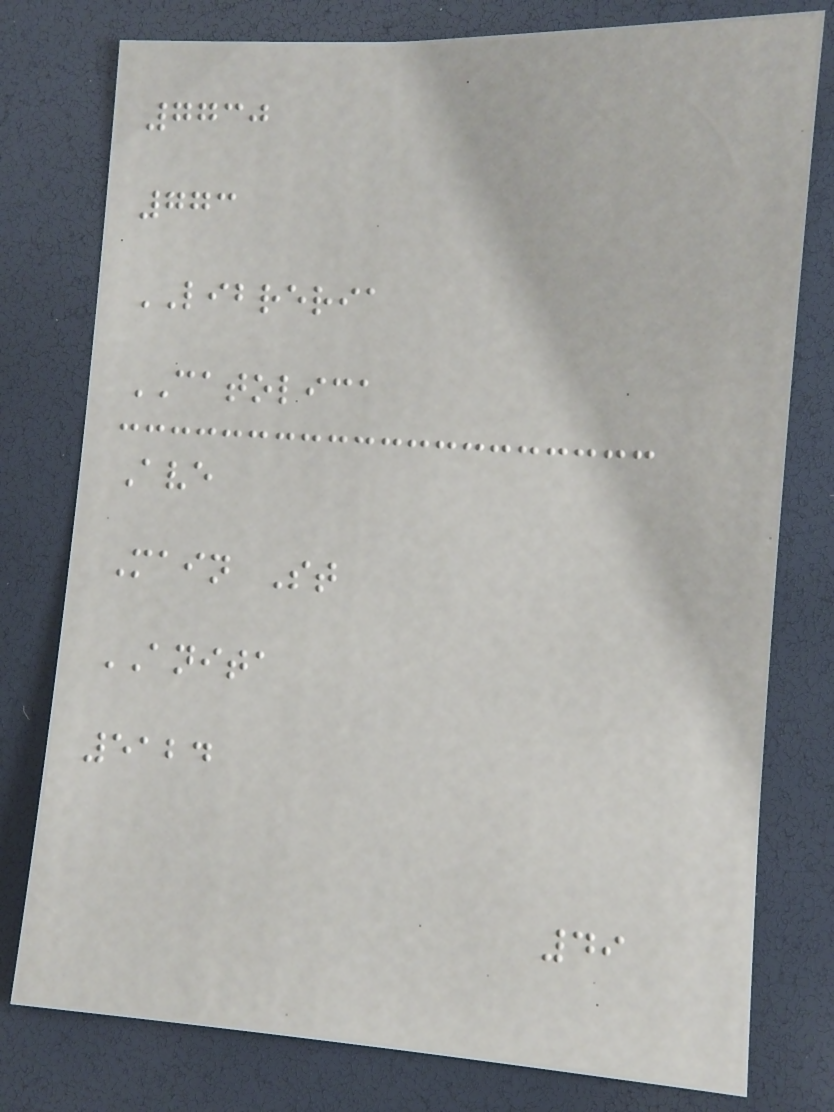7730
773
LIBRERIA
CATOLICA
Ave
Main St
ANITA
5124
49
